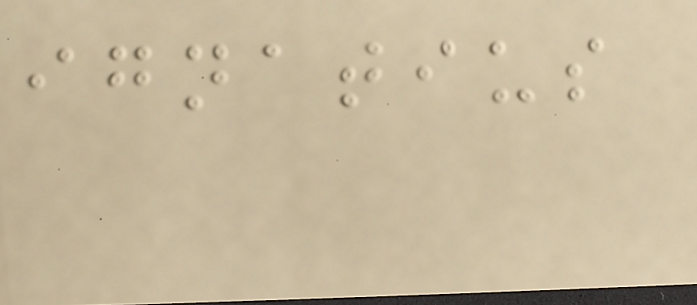ignatius
